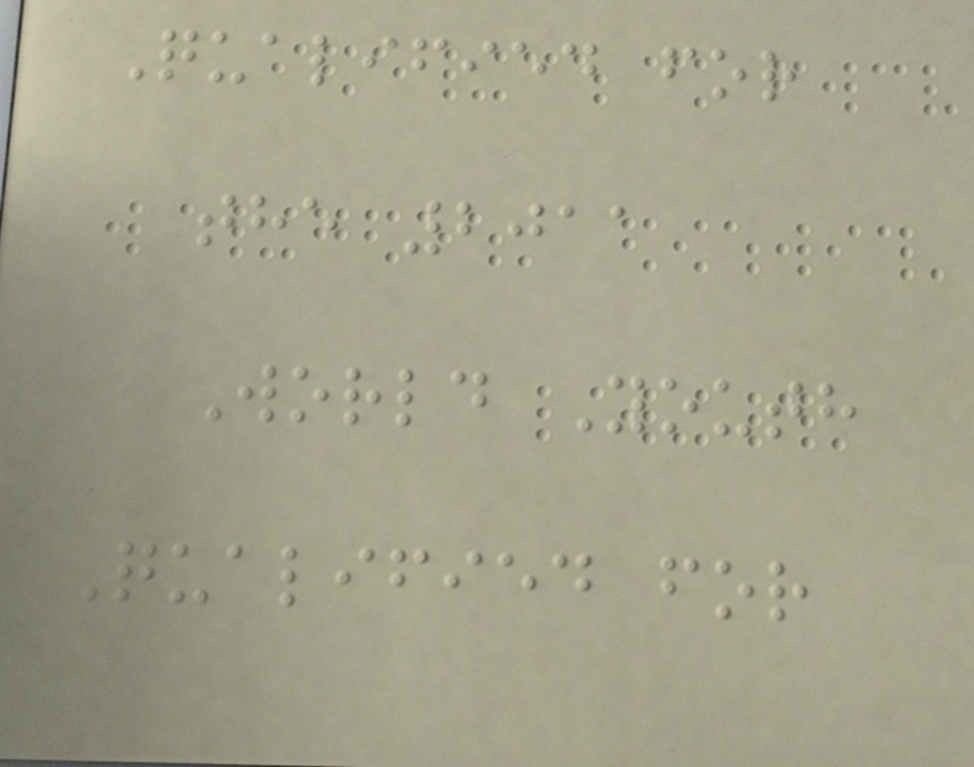Qualified for
the 2011
World Youth
Qualified for
